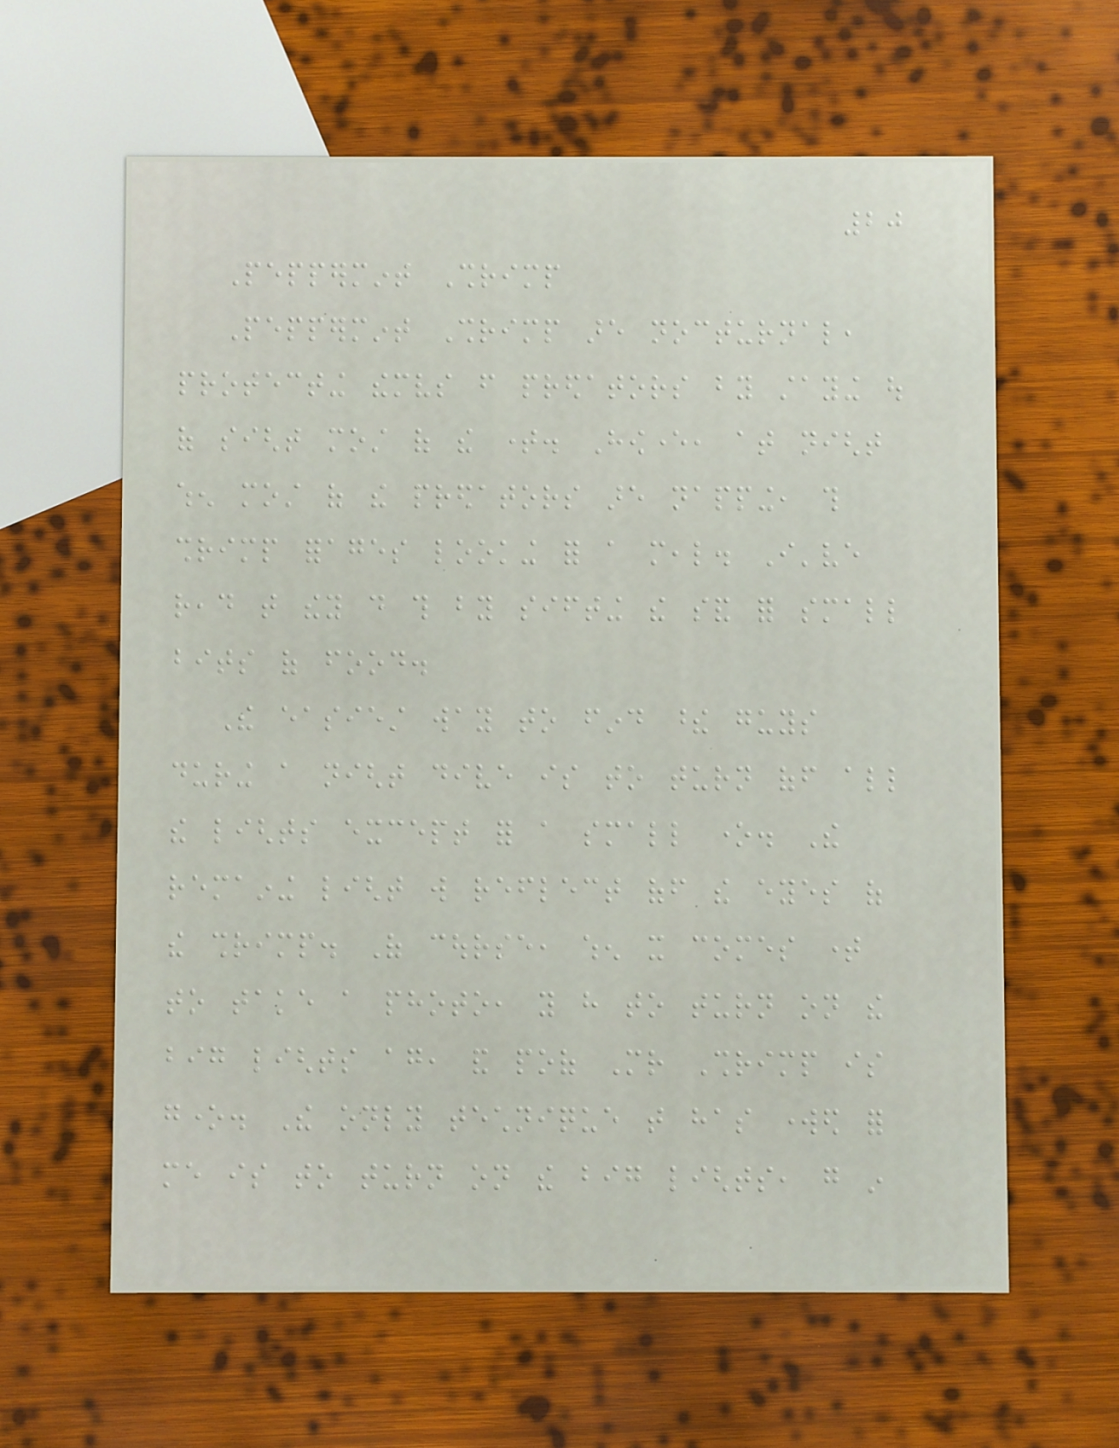20
Peppermint Shrimp
Peppermint Shrimp are nocturnal,
protecting themselves from predators by staying out
of sight most of the time. However, at night
when most of the predators are napping, this
shrimp forages looking for a meal. I've
read that they do this by sifting the sand for small
bits of food.
The easiest way to find these guys
during a night dive is to turn off all
the lights except for a small one. The
remaining light will reflect off the eyes of
the shrimp. Of course, when it comes time
to take a photo, you have to turn on the
big lights again, and poof Mr Shrimp is
gone. The only technique that has worked for
me is to turn on the big lights, go in
